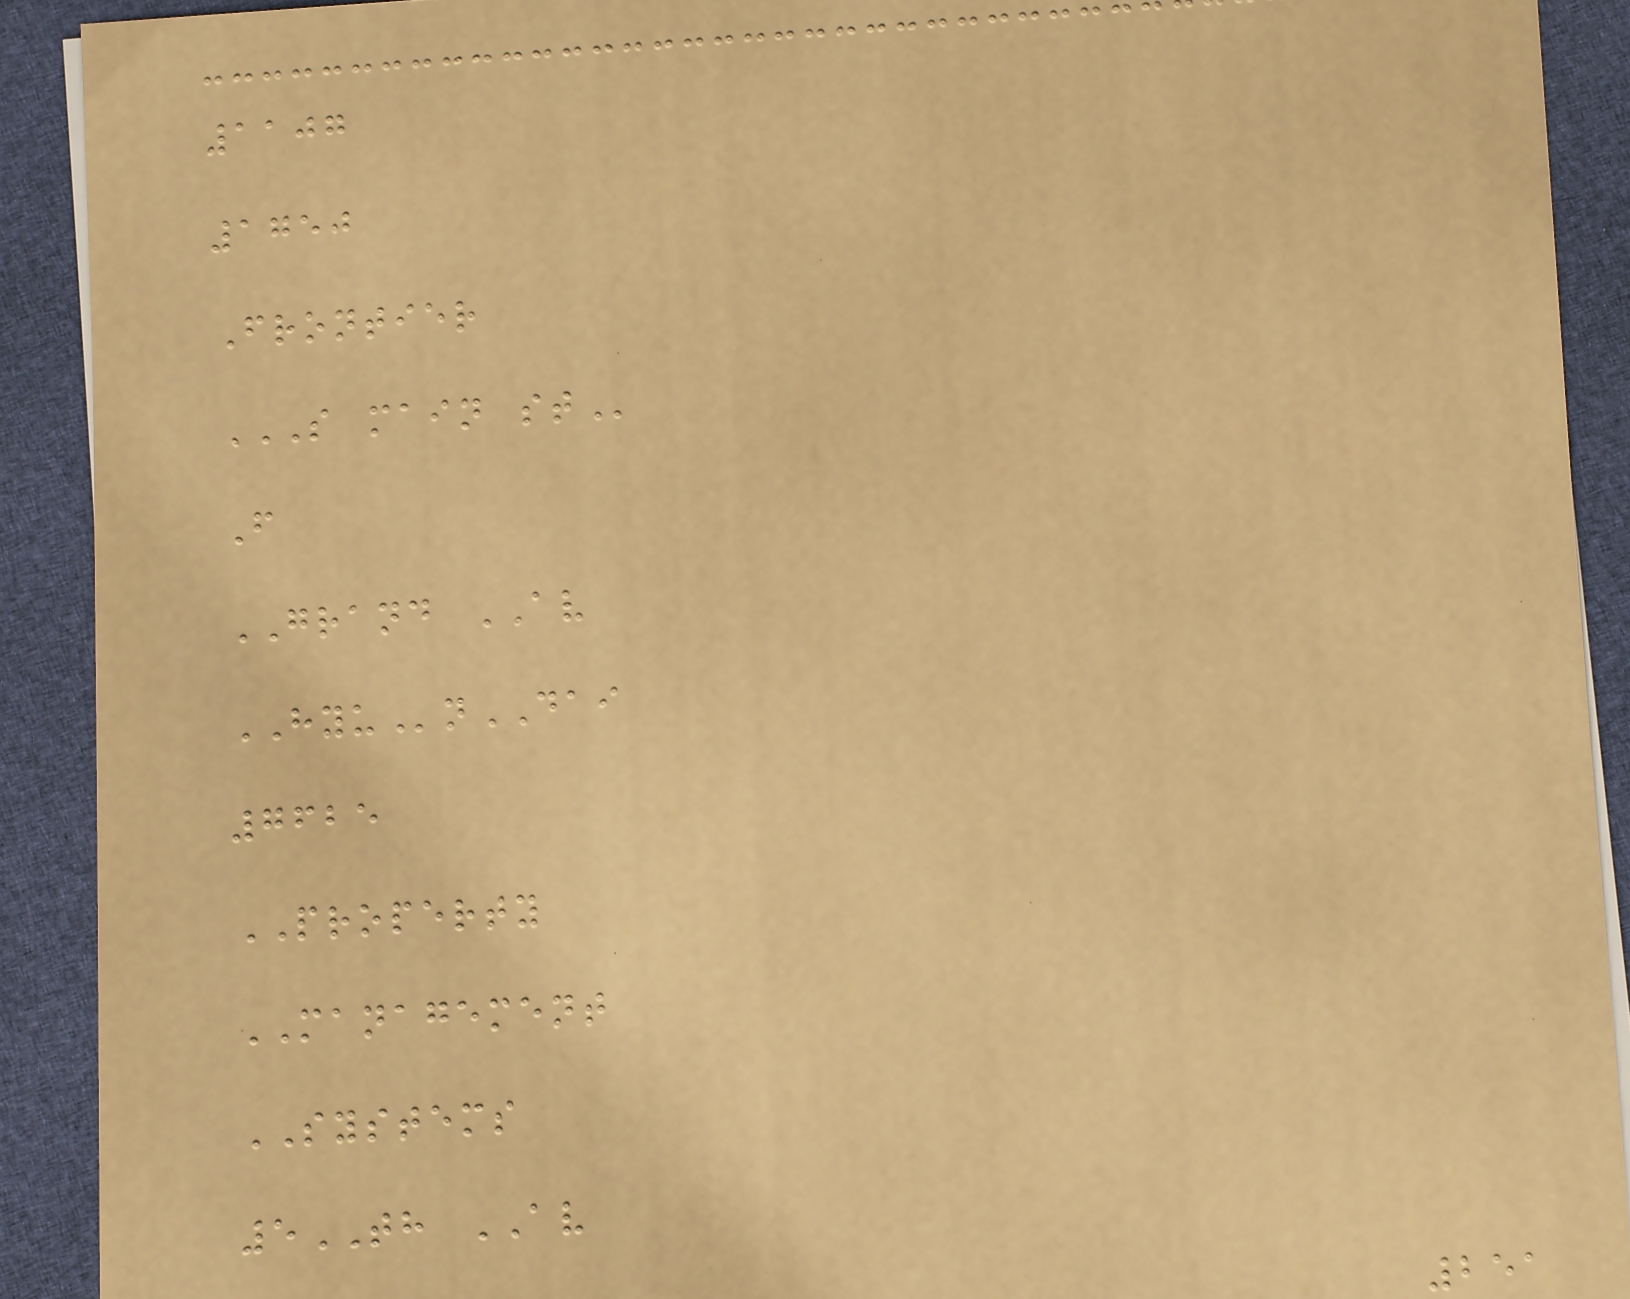1107
1750
Frontier
S MAIN ST
F
GRAND AV
HYUnDAI
7625
PROPERTY
MANAGEMENT
SYSTEMS
5TH AV
251
